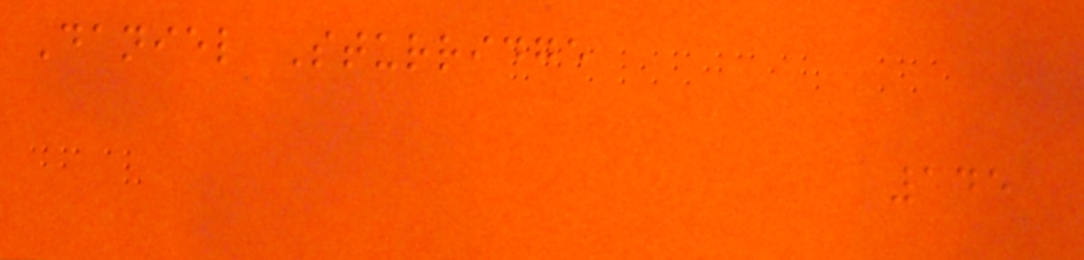Daniel Sturridge
145
